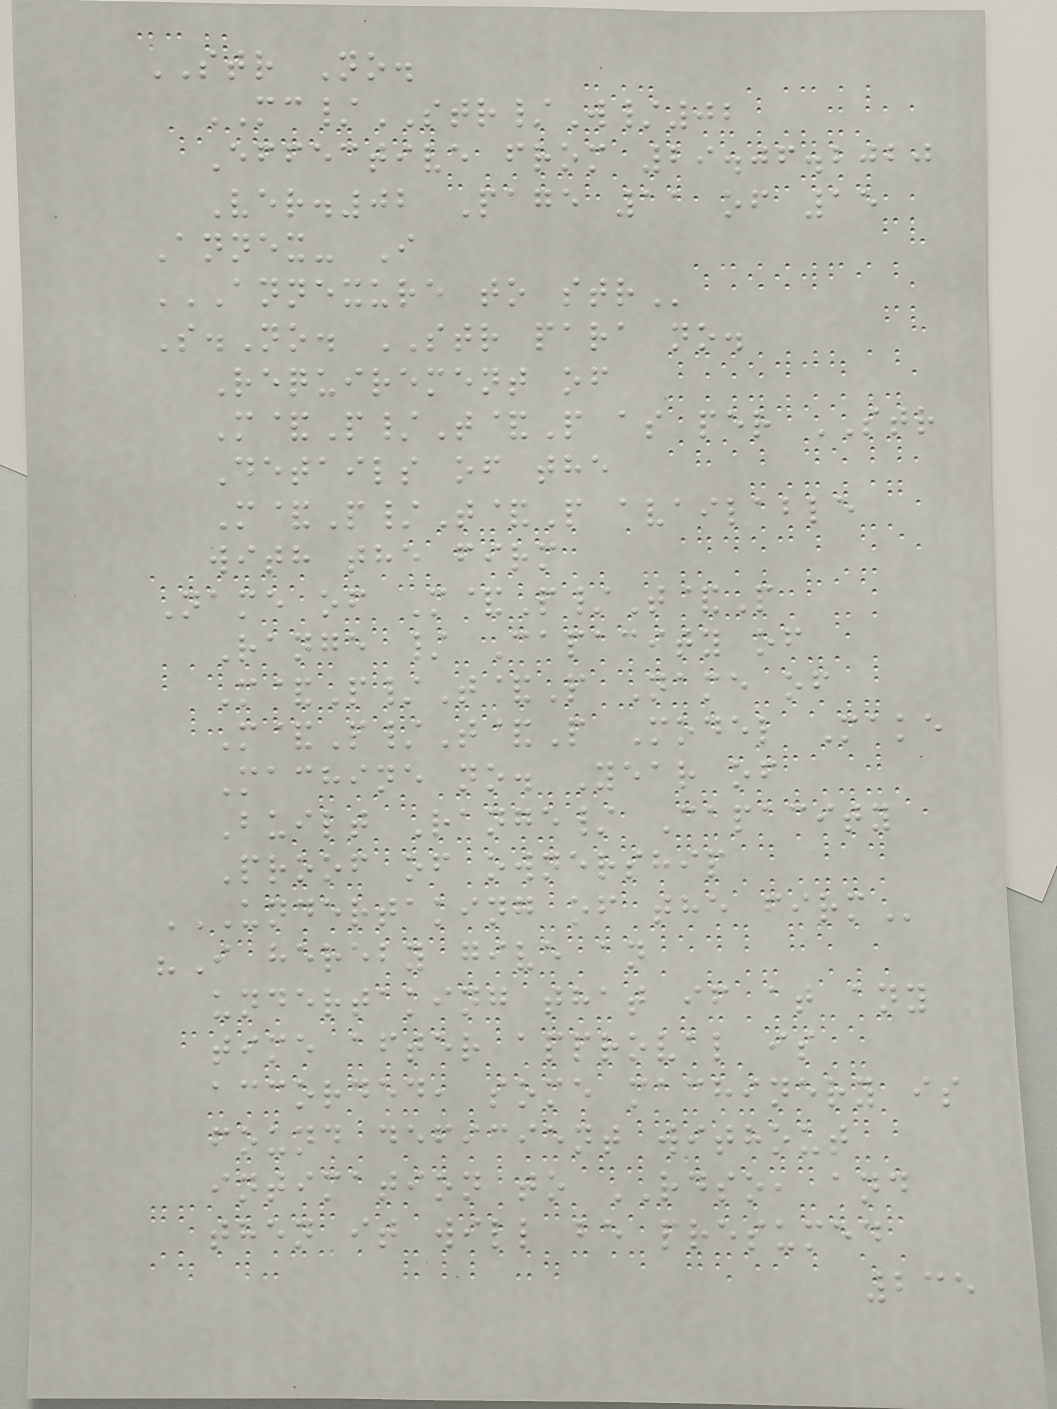STR No.
MC/STR/W/02
Effective from 29.06.2020
Ver.02 Page 11 of 15
Annex- I
ANNEXURE TO STR
S.No. STR para no.
Requirement of
M&P/T&P as per STR
Details of the
M&P/T&P available
with the firm
Name of M&P/T&P
Range / Capacity of
M&P/T&P Name of
M&P/T&P Model Make
Machine no. Year of
Built Range/ Capacity
Proof of ownership
UNDERTAKING OF THE FIRM
"I hereby give an
undertaking that if at any
time after approval is
accorded, some machinery is
found deficient without
intimation to RDSO, and
then it will be presumed
235
